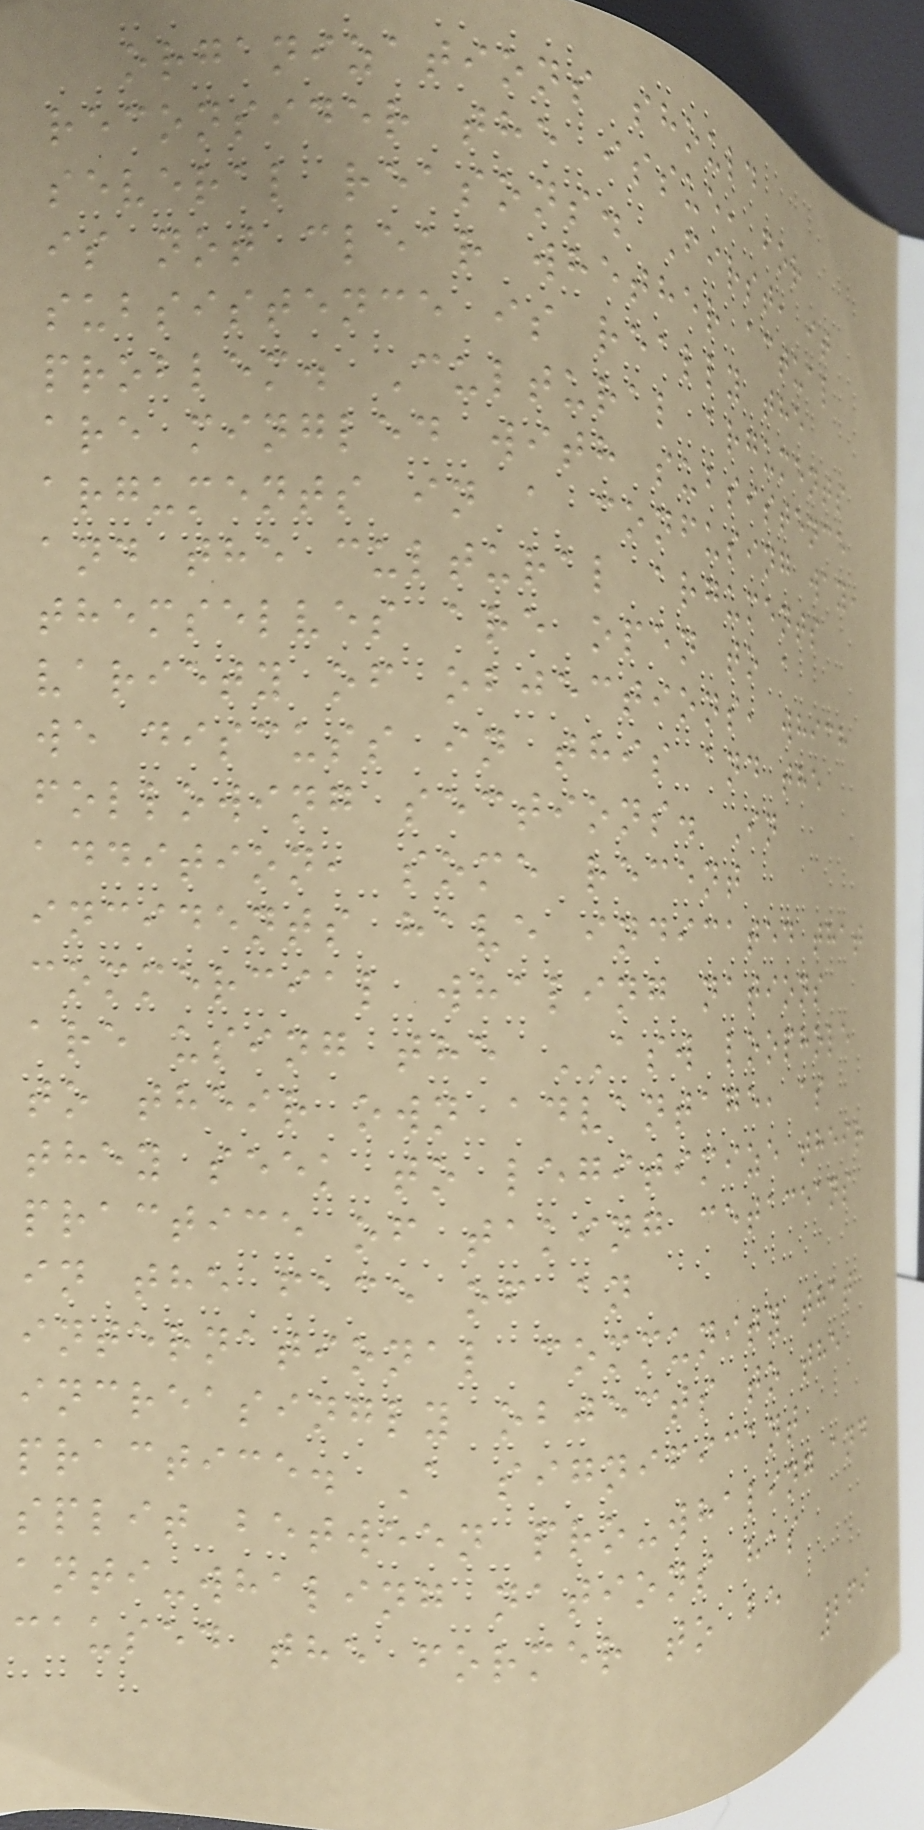organizations should
reconsider the issue, for
several reasons. First, it
is not clear whether actual
subsistence is really the
problem. Cultural arguments
are mingled with subsistence
arguments in a confusing way,
and the cultural arguments
themselves are open to a
variety of objections, which
we discuss in this and the
following sections. In
addition, some recent
incidents have indicated that
commercial whaling nations
are using the ASW loophole
to their own advantage, as
they seek to legitimize their
practice of taking cetaceans
in the face of an
international community that
increasingly objects to the
practice. A significant
split between pro-whaling and
anti-whaling nations has
caused the former to be
269
